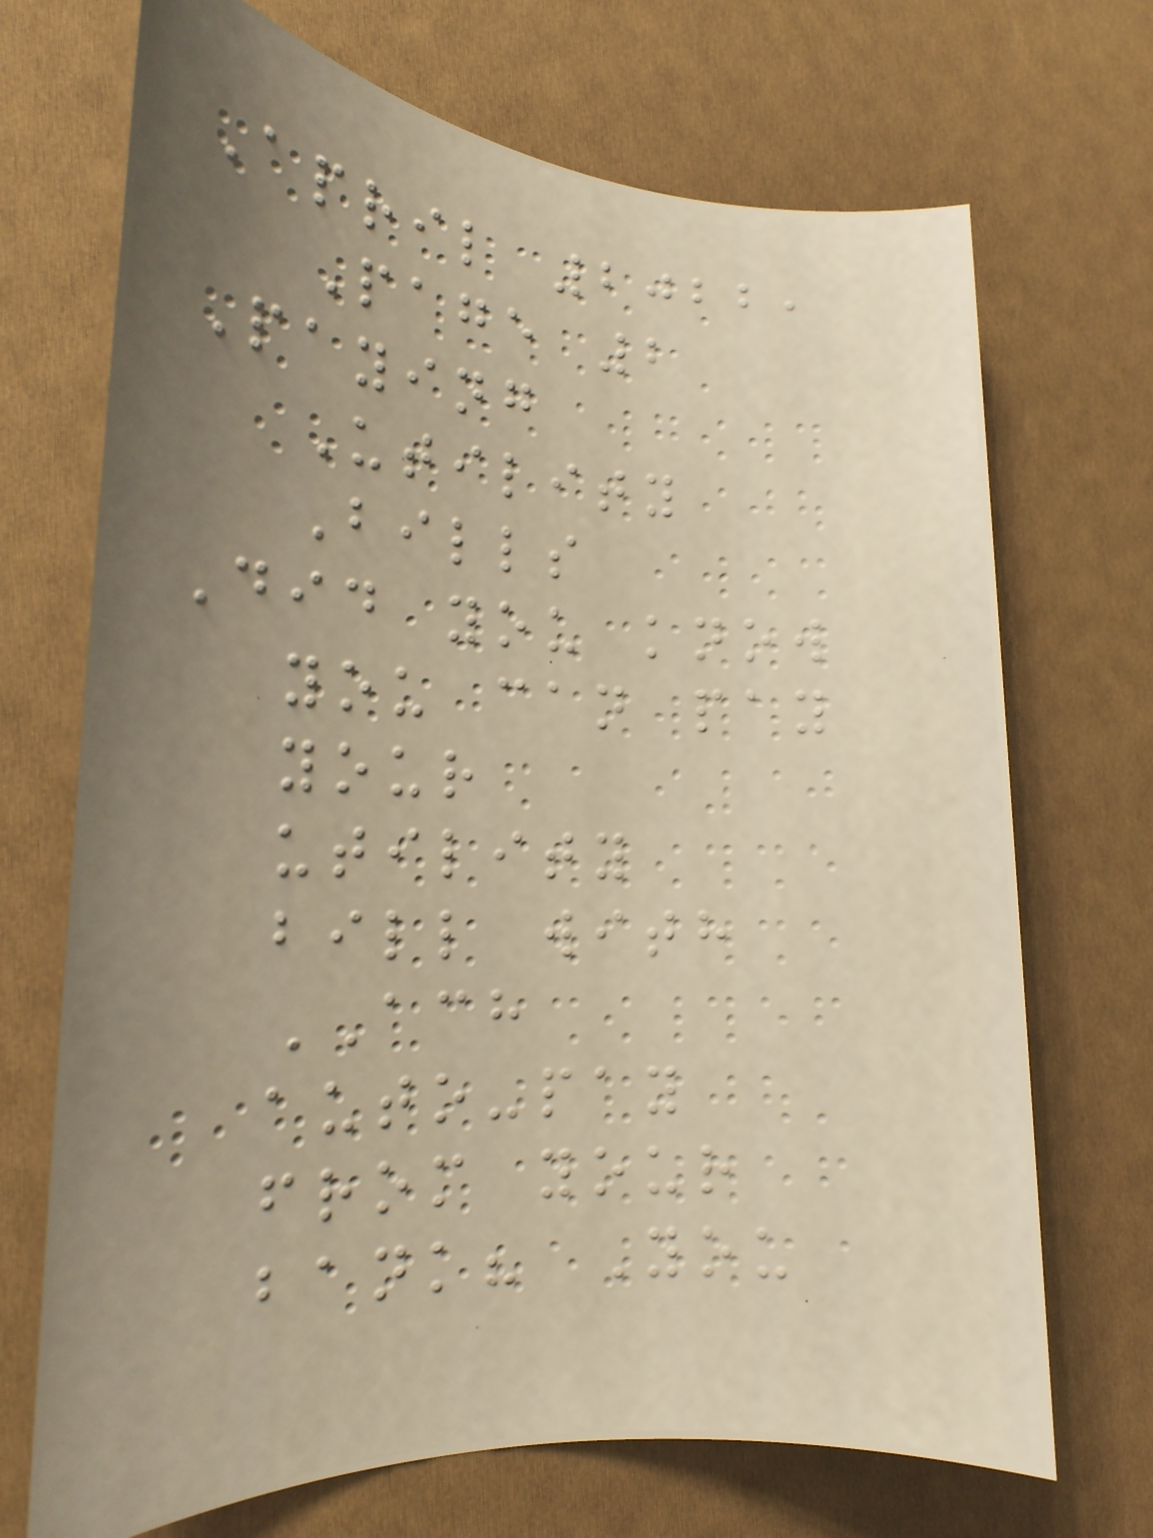April 2022,
Page 2
Paying
Utility
Bills
Did you know
you can pay
your
utility
bill with
ACH
auto-pay
from your
bank? You
